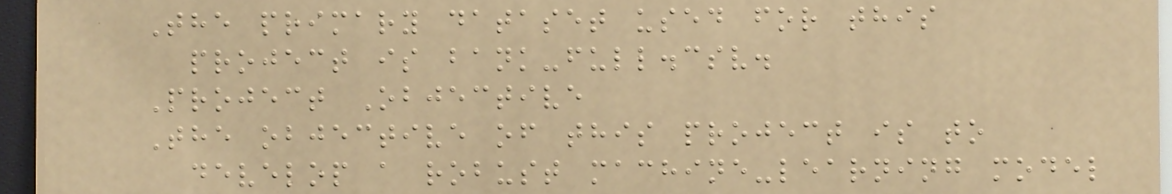The primary dataset used for this
project is bank-full.csv.
Project Objective
The objective of this project is to
develop a robust machine-learning model
